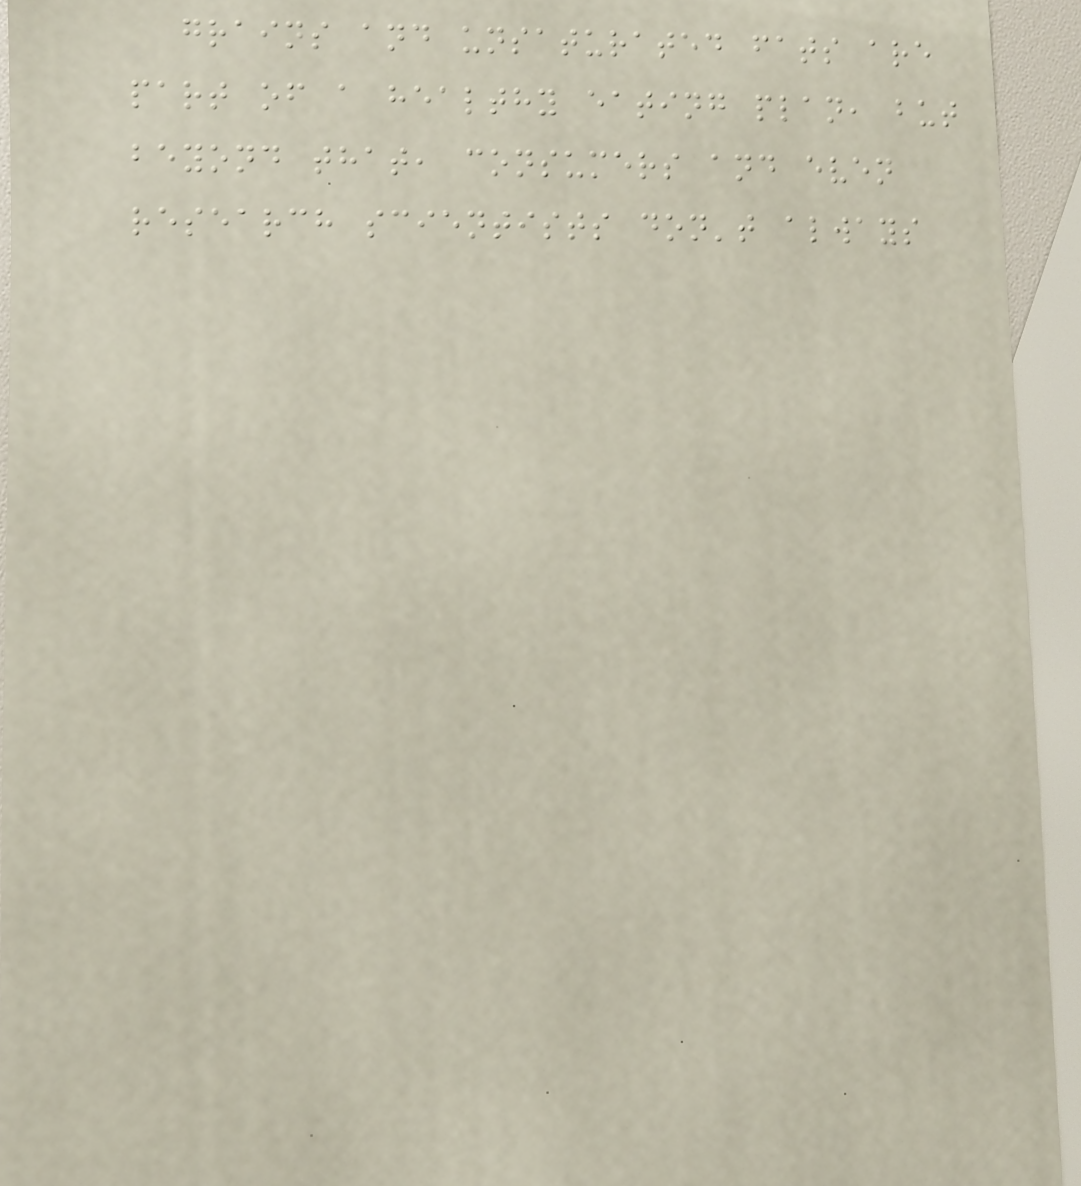grains and unsaturated fats are
part of a healthy eating plan, but
beyond that, consumers and even
research scientists don't always
